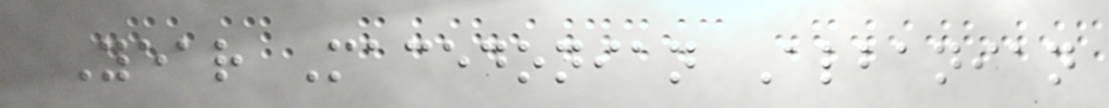Year Macedonian Albanian
